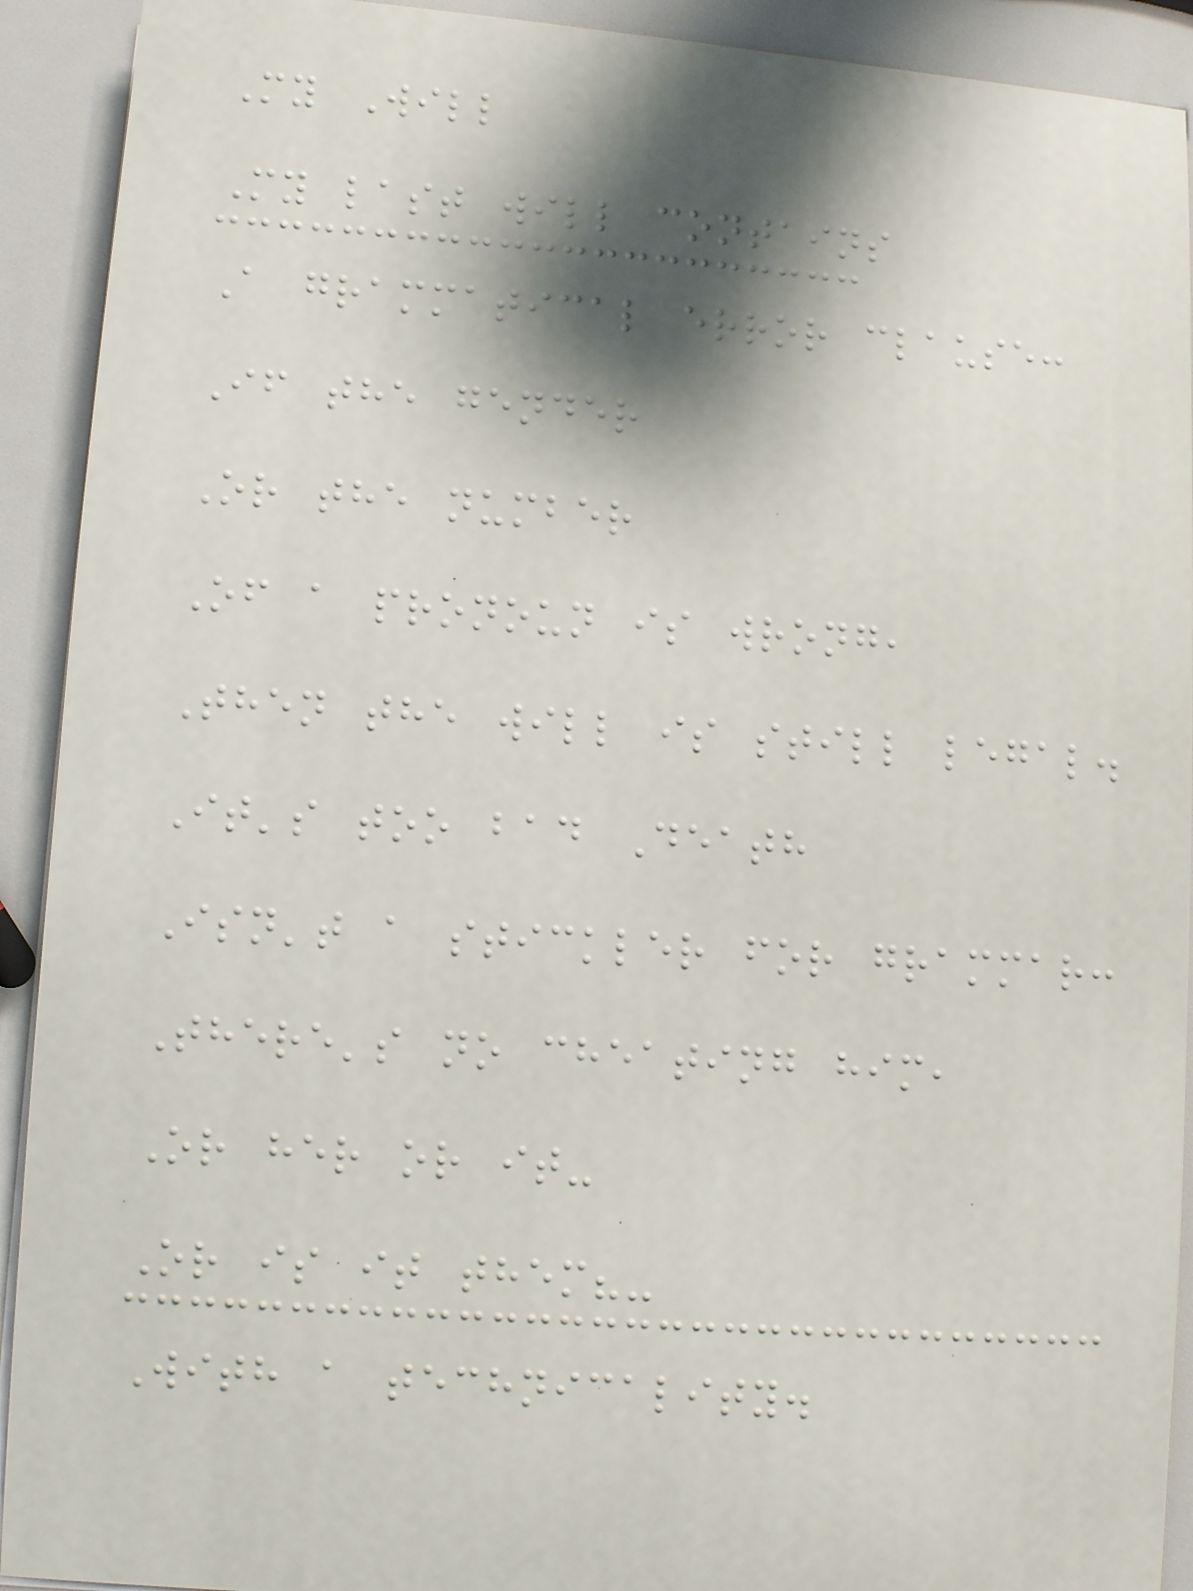My Will
My last will contains
A grammatical error clause:
If the gender
Or the number
Of a pronoun is wrong,
Then the will is still legal.
It's too bad Death
Isn't a stickler for grammar:
There's no cheating him,
Or her or it-
Or is it them?-
With a technicality.
